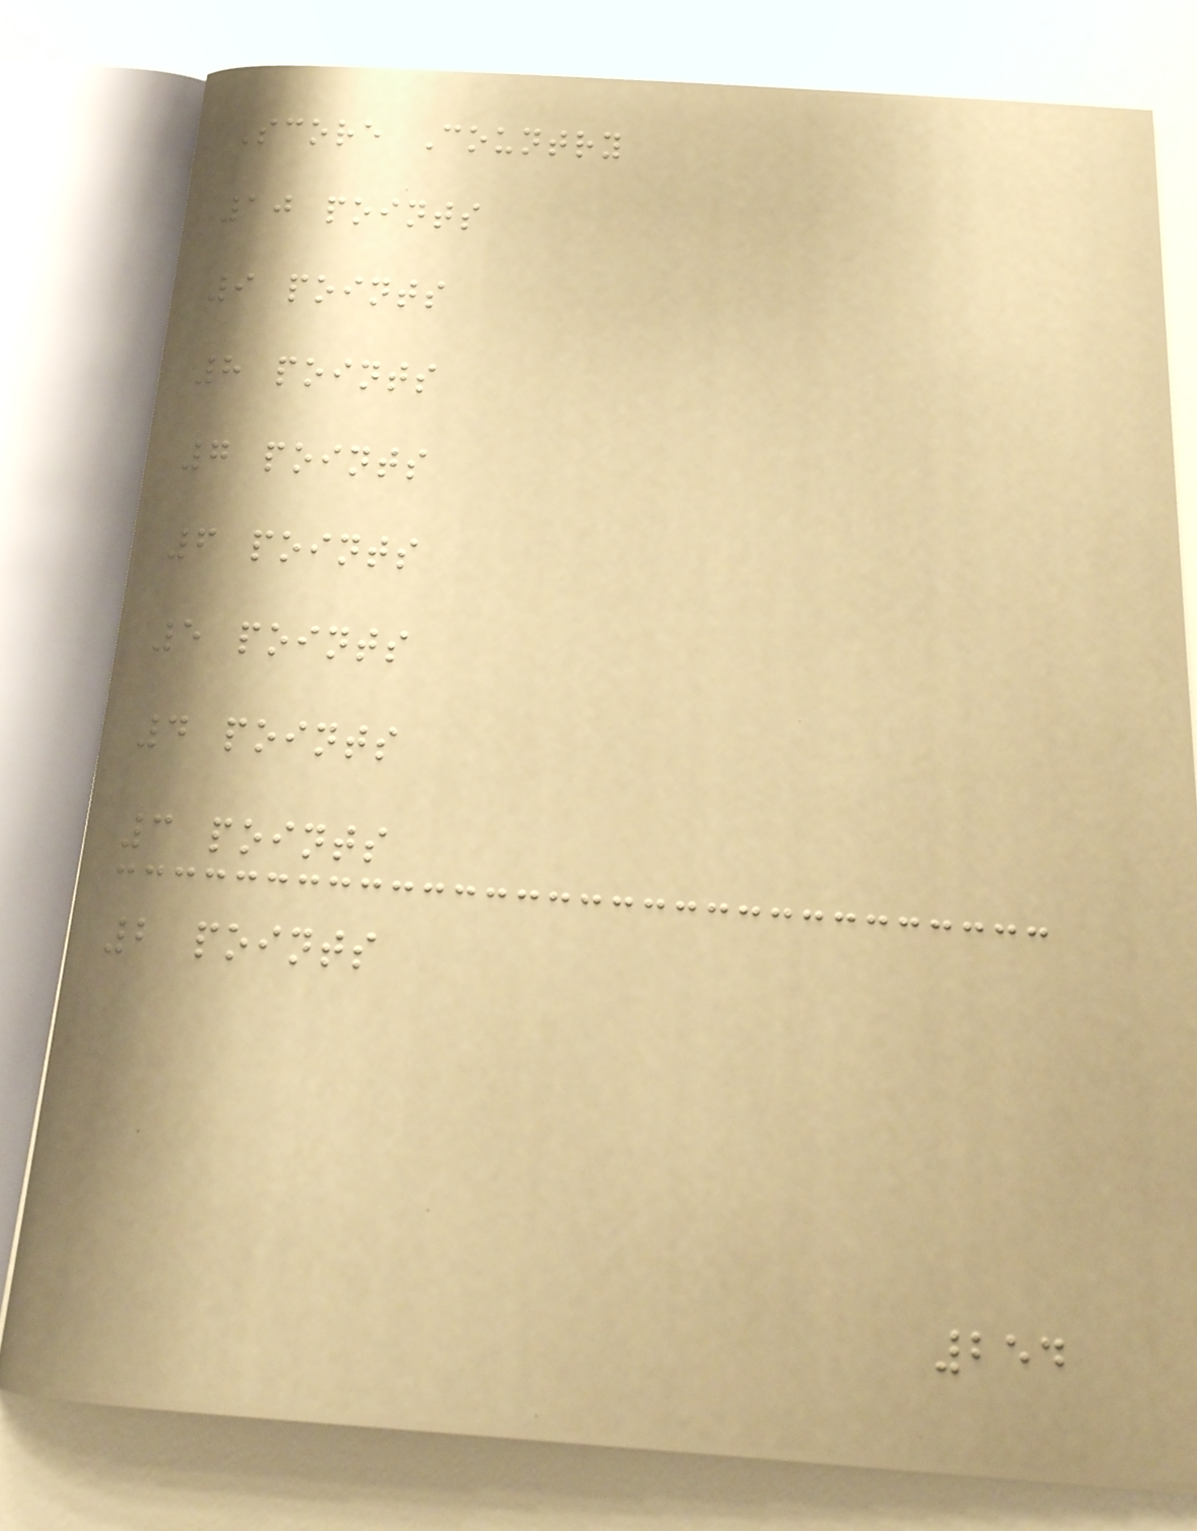Score Country
10 points
9 points
8 points
7 points
6 points
5 points
4 points
3 points
2 points
254
